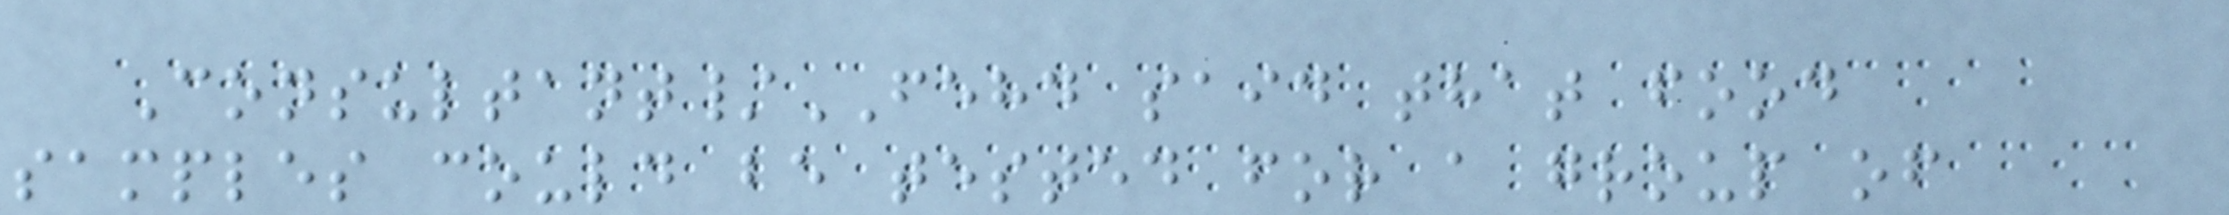Consultant/FEHD said that food
samples could be tested for a group of
